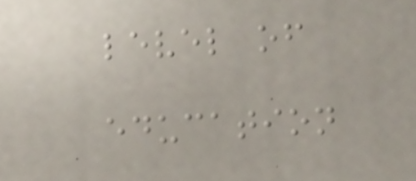level of
education
